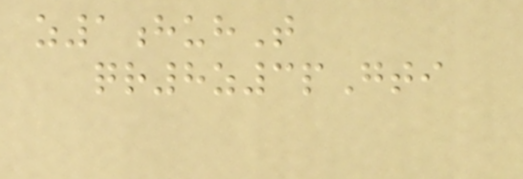z1huhT
qr8z3pGti
